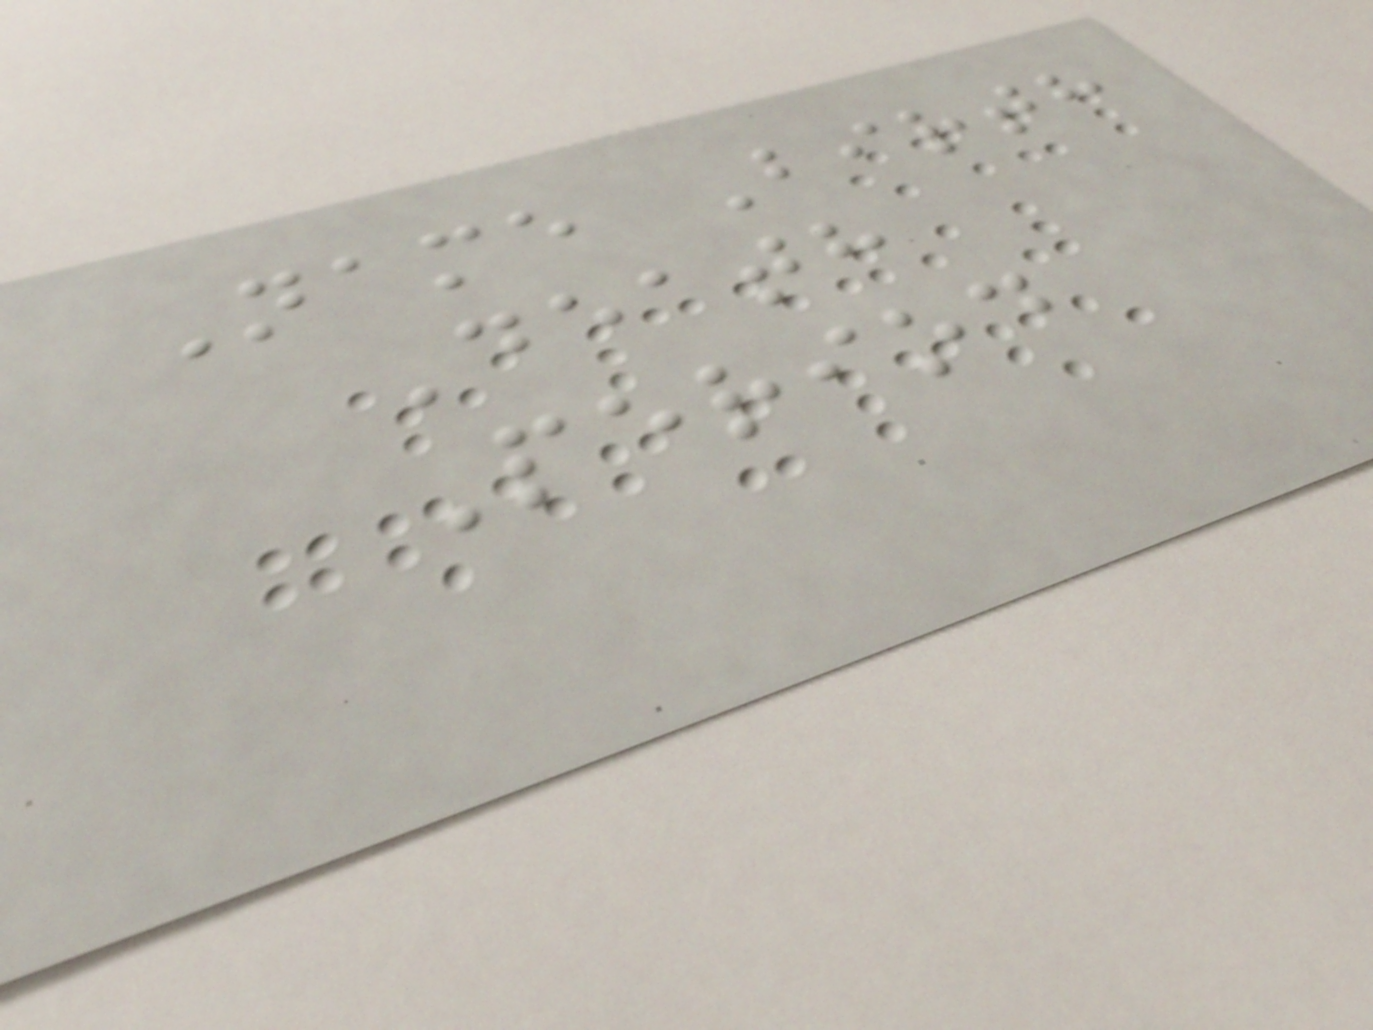Name Birth
Death
Period
